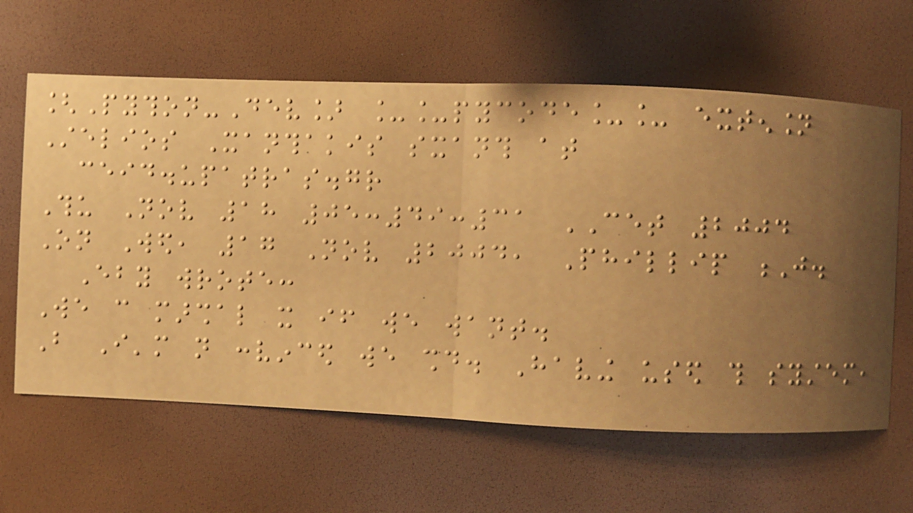[Python-Dev] __pycode__ extension
Stelios Xanthakis sxanth at
ceid.upatras.gr
Thu Nov 18 05:49:31 CET 2004
On Wed, 17 Nov 2004, Phillip J.
Eby wrote:
We can marshal it if we want.
But I'm not convinced we should. Having used this system,
